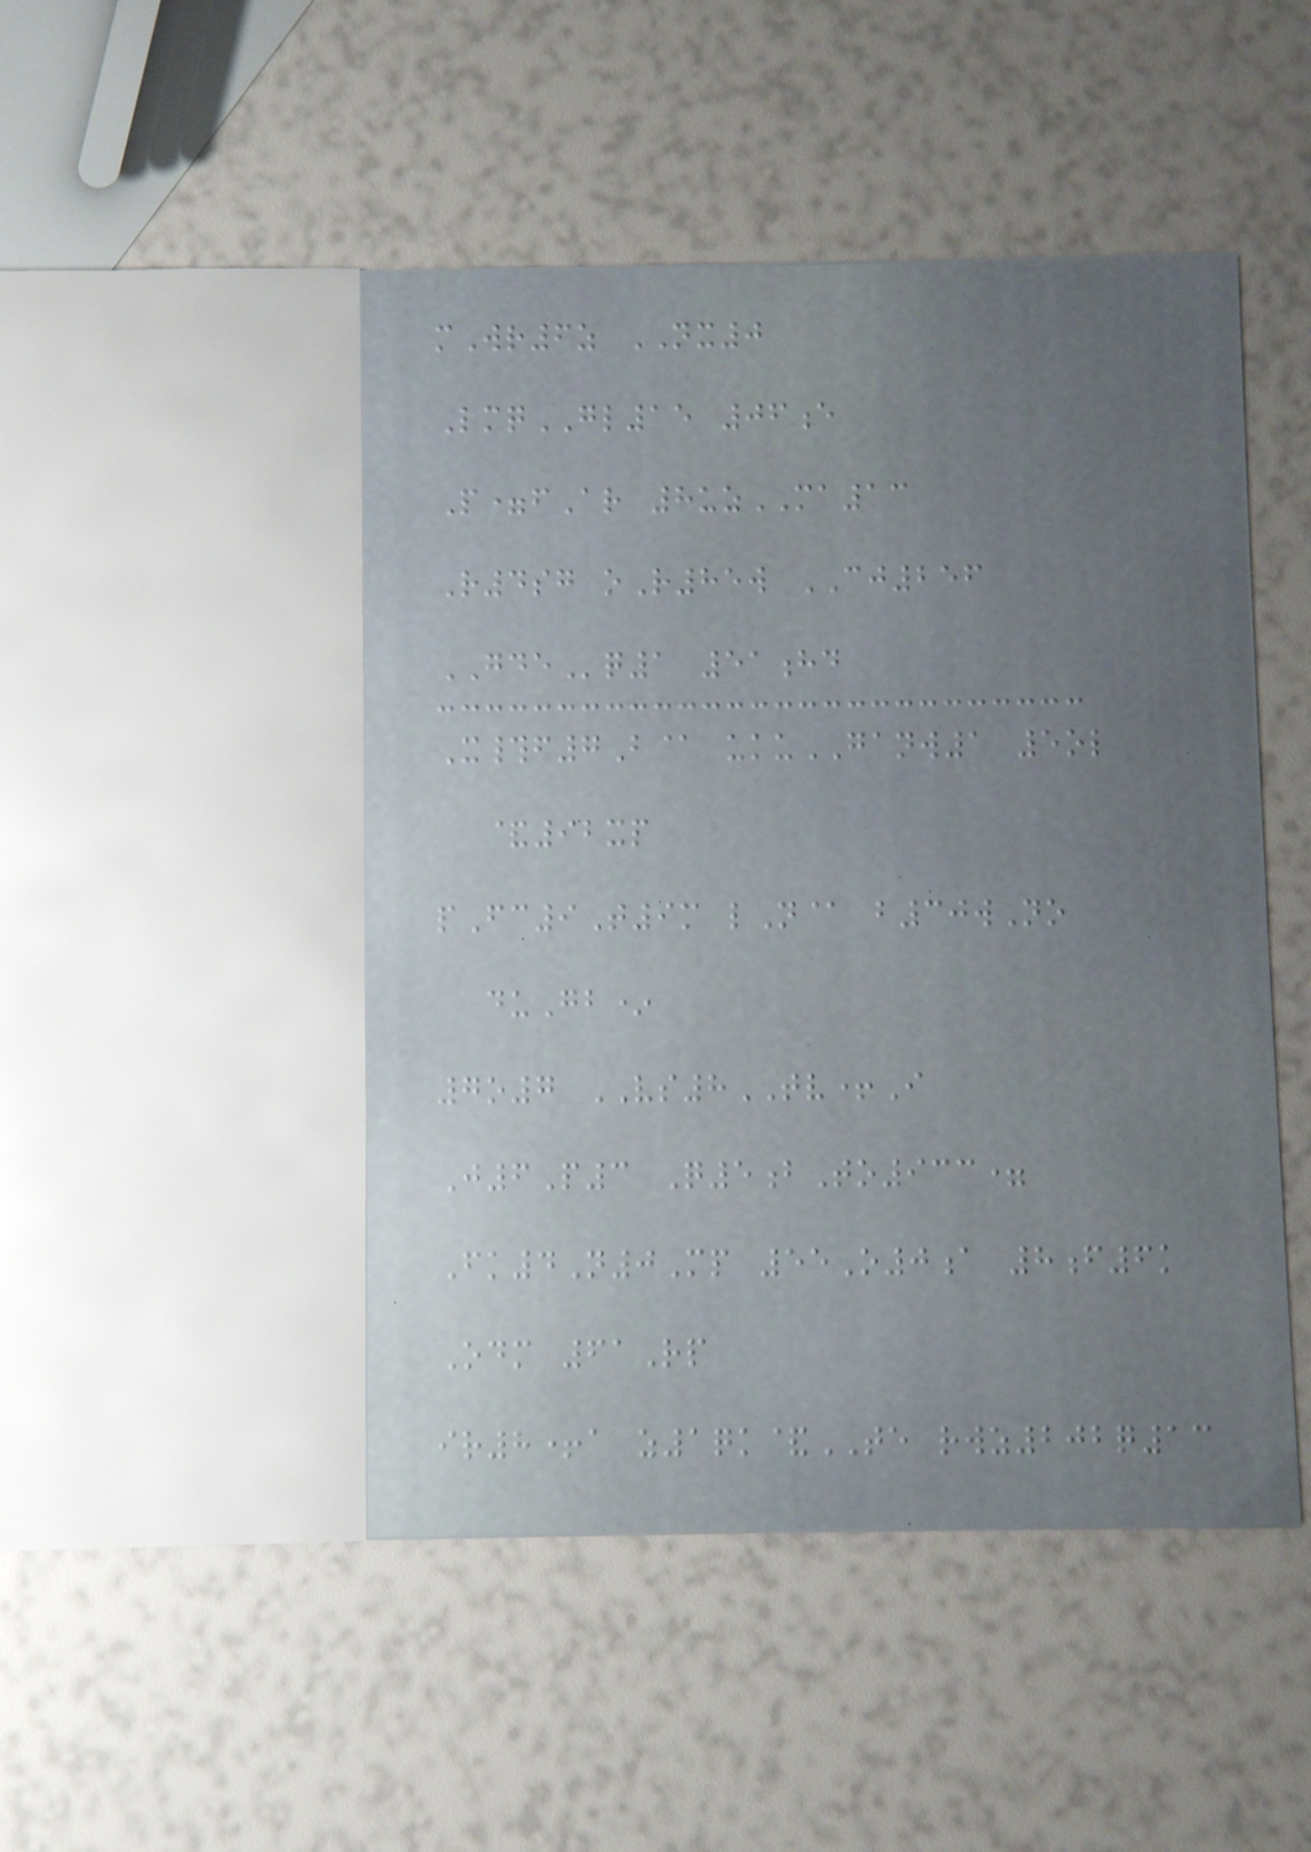mWr6z NX0
LmqGL15 06e
P=fAr 8uzMA13
R4sg oR85w CJ256
GDEq1 51hd
X#f7B@ ukuGANW1 5ol
&92xp
pFc9T9m lN@ b30wNo
duGb*
7o7 VS8TV+I
J6P3 Q5bTo933=
Fk4N0Mp 55O0a 8f6k
Odm 61Rp
ir8+a z1qk&TE rwz202q13
